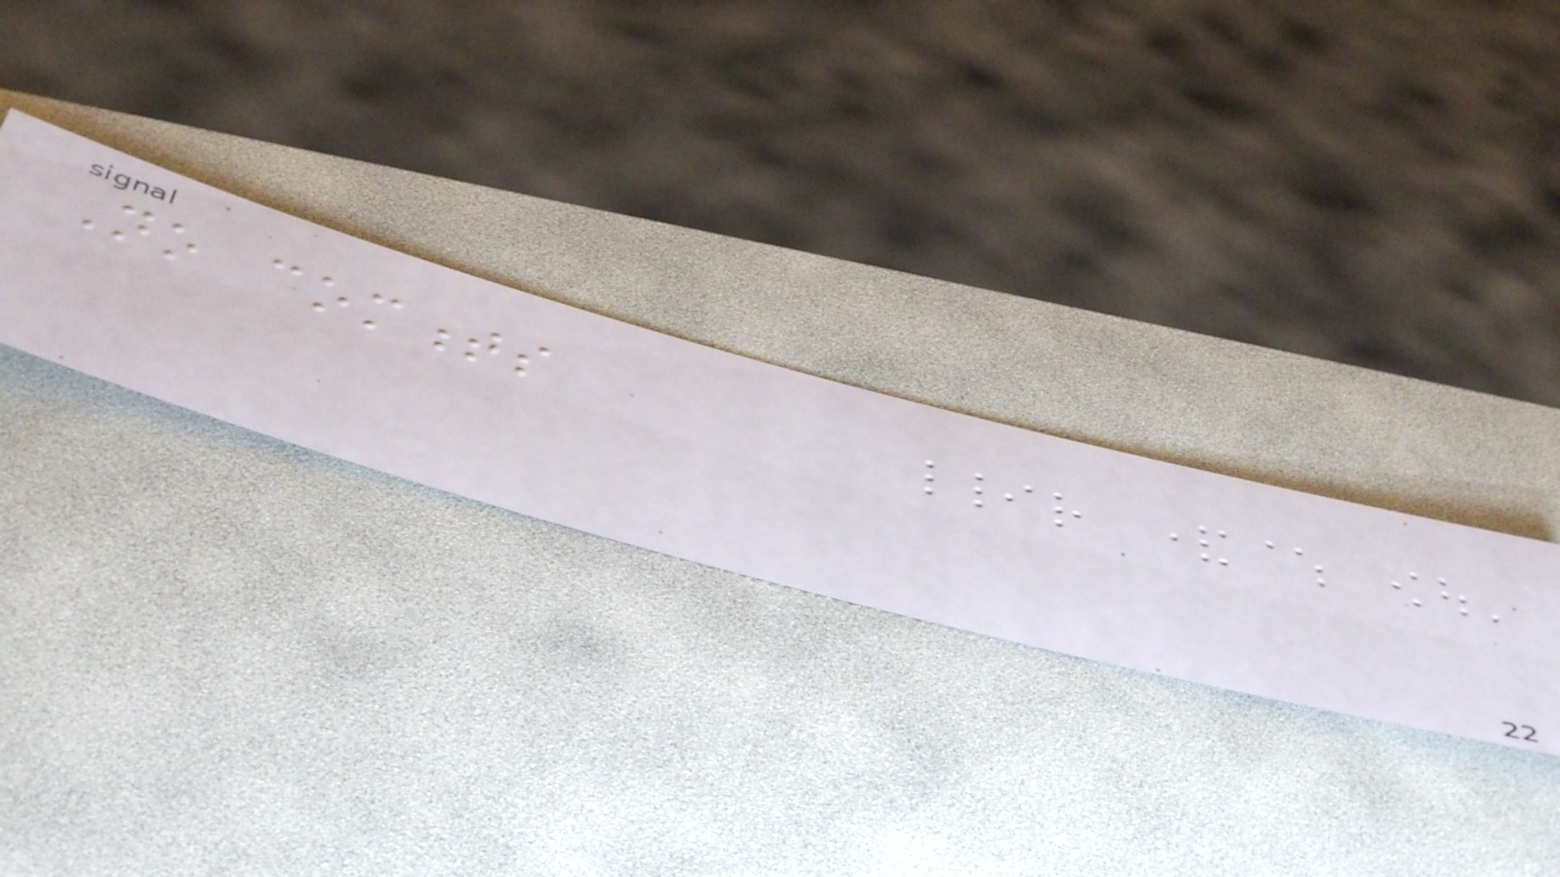No comments
